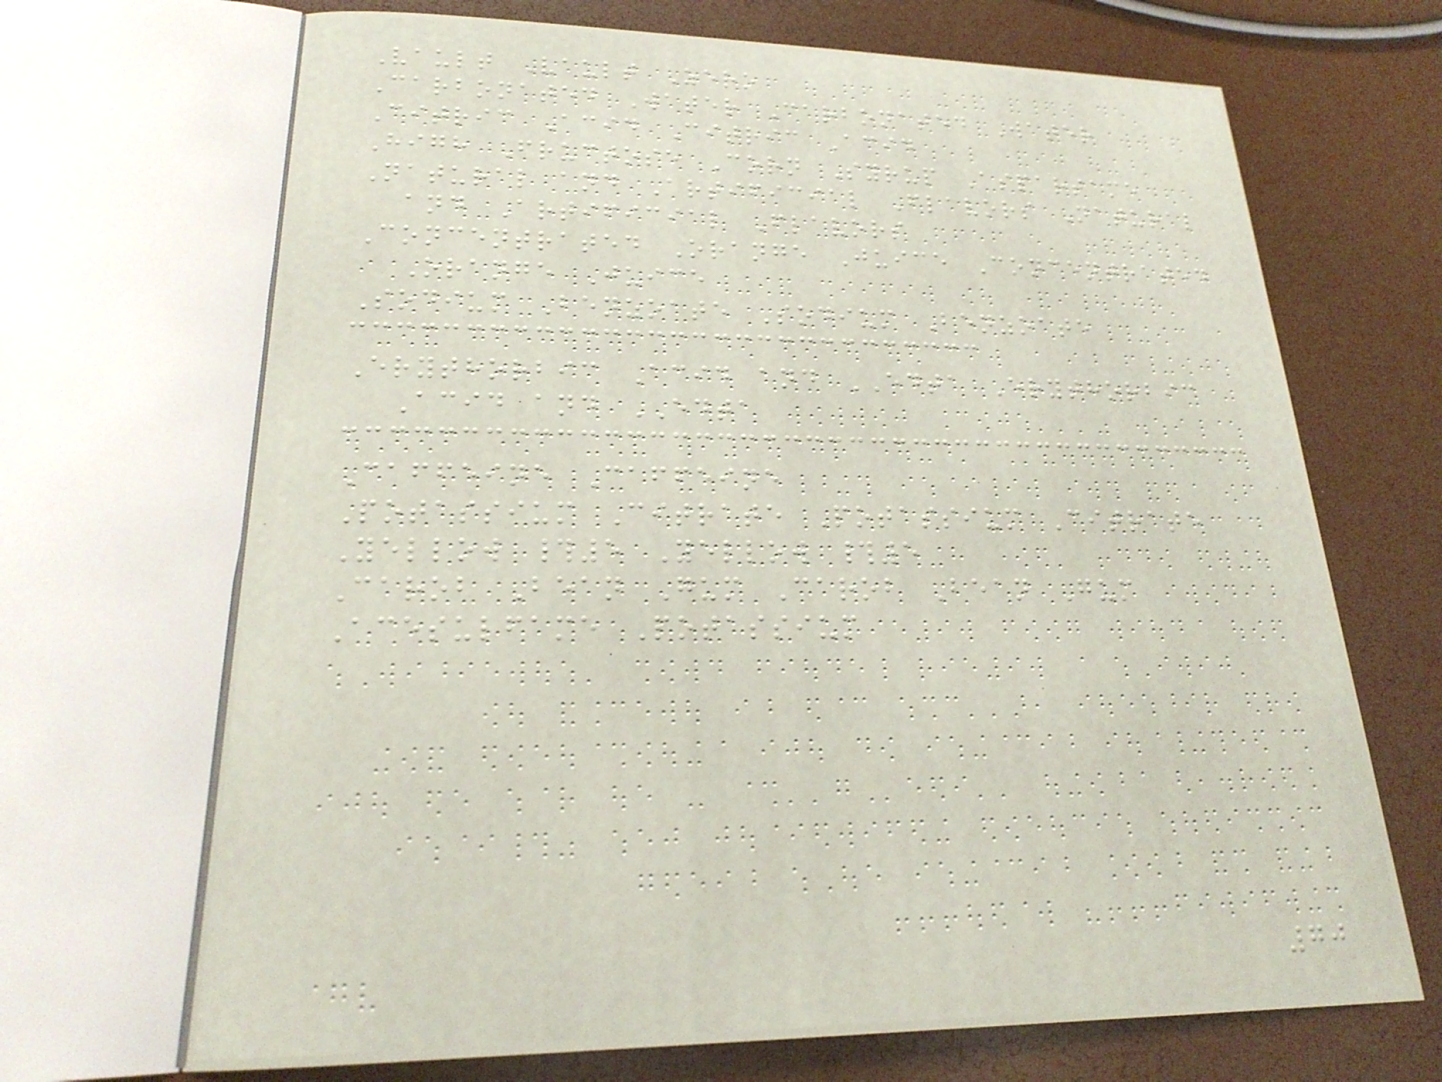Vault Vault Zero
Carbonated Water Carbonated Water
Citric Acid Citric Acid
High Fructose Corn Syrup Aspartame
Natural and Artificial Flavors Natural
and Artificial Flavors
Concentrated Orange Juice Concentrated
Orange Juice
Sodium Benzoate Sodium Benzoate
Erythorbic Acid and EDTA Erythorbic
Acid and EDTA
Caffeine Caffeine
Potassium Citrate Potassium Citrate
Yellow #5 Yellow #5
Carob Bean Gum Carob Bean Gum
Acesulfame Potassium
70
